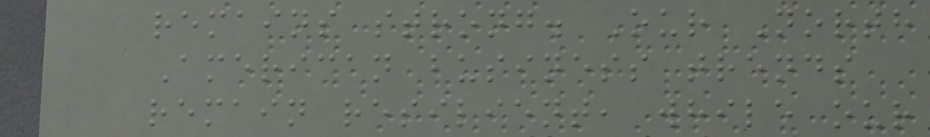remains strong. Our North
American business trends
remain resilient, while our
